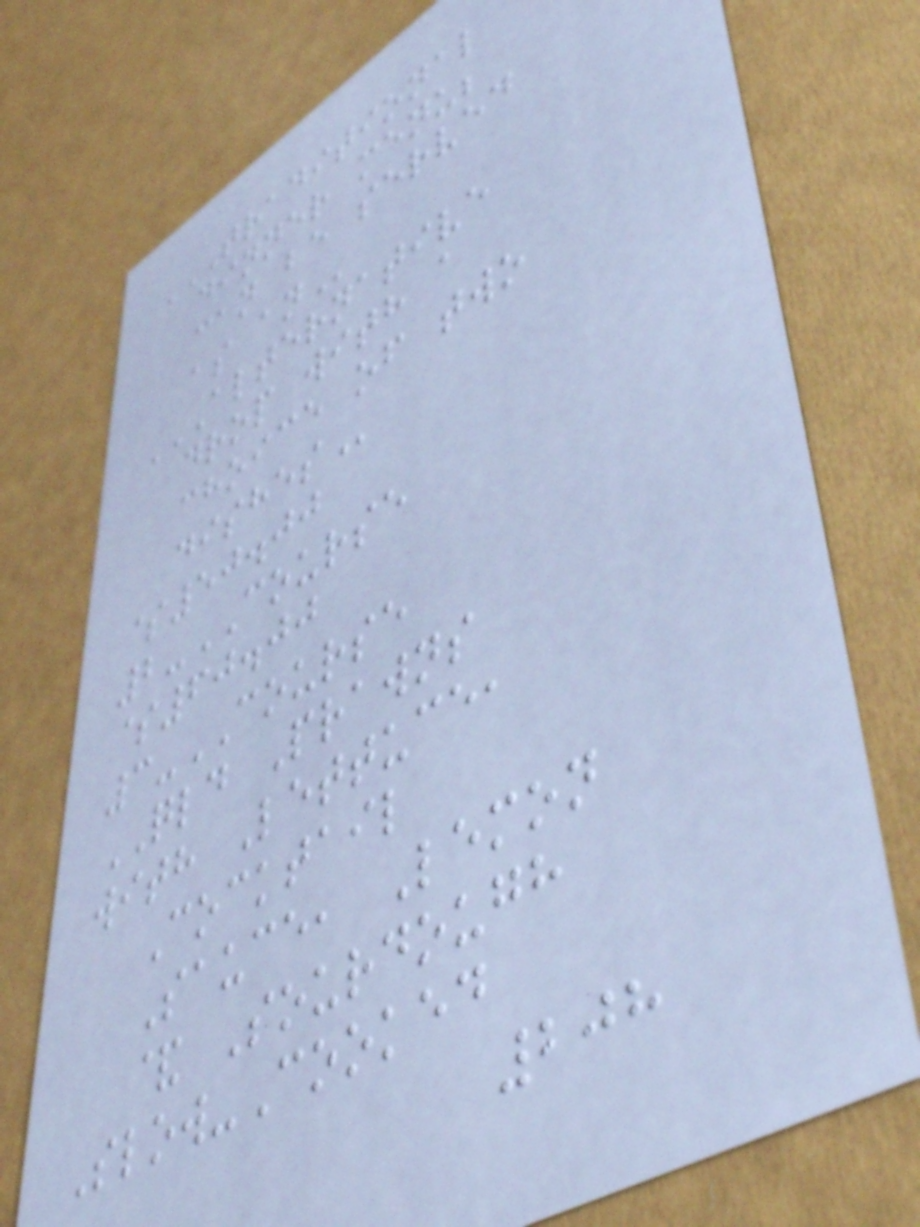TRADITIONAL
DINNER MENU;
CAN BE SERVED
AS AN
ALTERNATIVE
DROP WITH A
CHOICE OF TWO
DISHES
$50.00
2-COURSE
$60.00
3-COURSE
QLD Prawns
with Lettuce,
Cocktail
Sauce, Lemon
& Sourdough
Slow-Cooked
208
